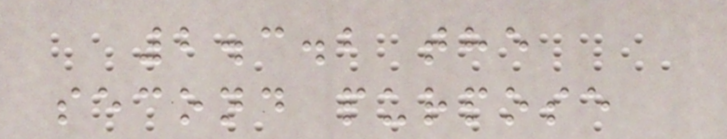2.3.2 the
second purpose
